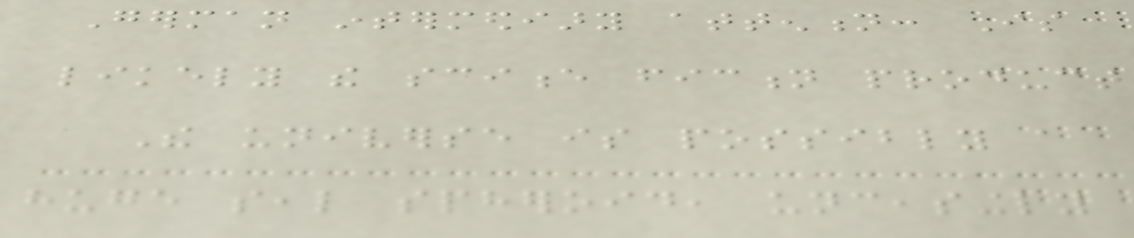German intermediary attention: Is
likely the science fiction product
The universe is possibly a
huge seal spheroid, unceasingly
